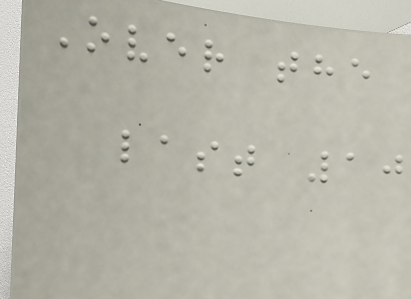Over the
last 10
